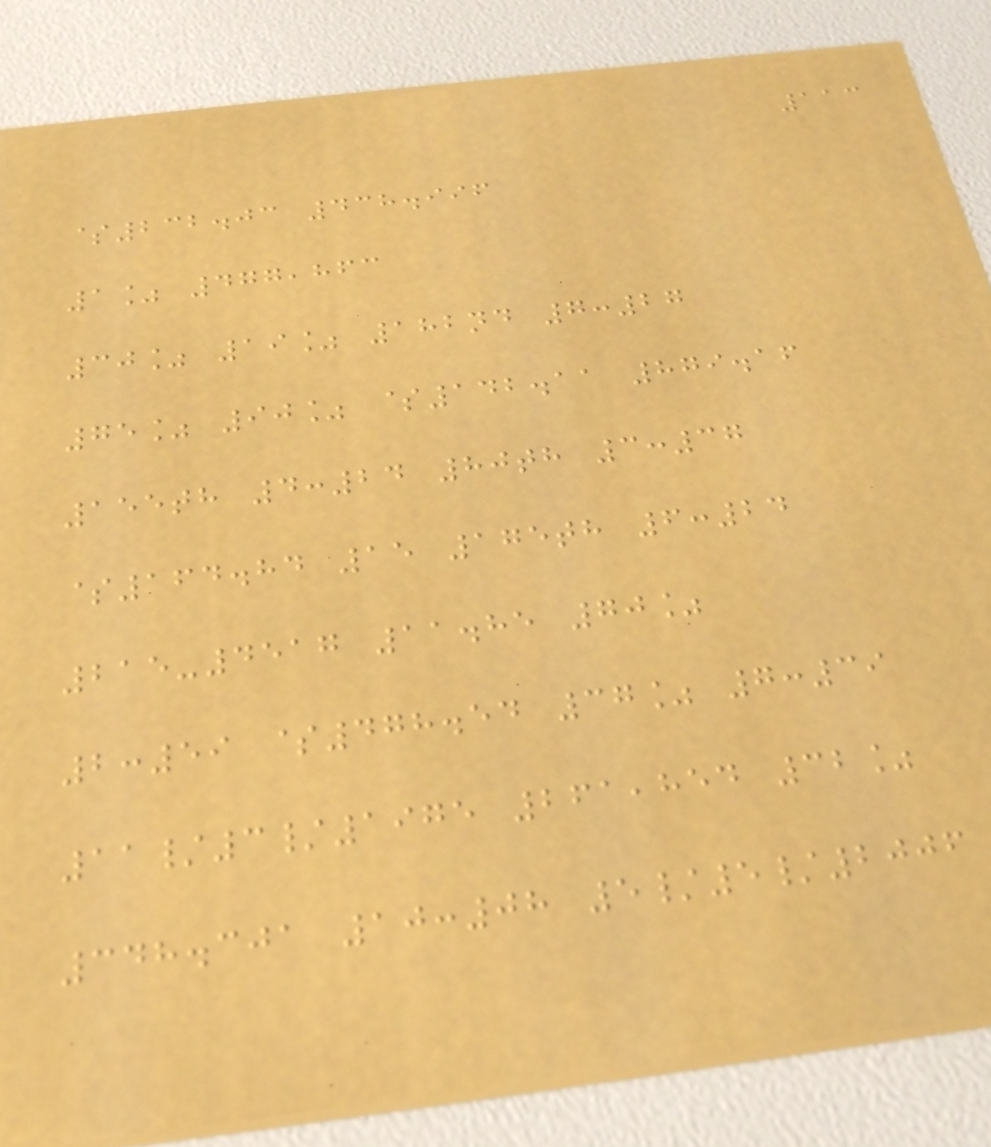113
$232.03 438.996
1% 477,863
30% 19% 182nd 7:27
75% 90% $142.11 879.16
155th 4:24 80th 3:37
$164.84 15 175th 6:24
215-4517 11.85 70%
2:59 $478.54 37% 7:39
11/3/1975 261,854 32%
348.301 10:08 5/5/2006
